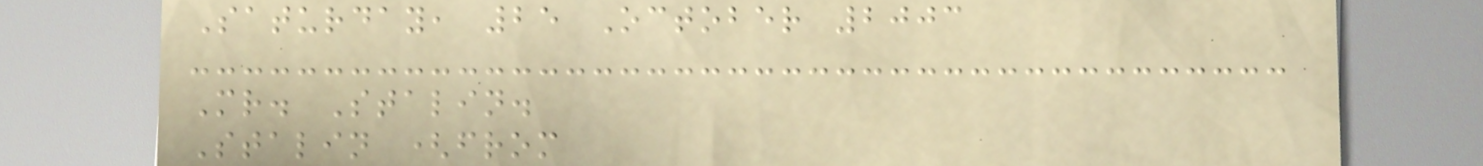Saturday, 25 October 2003
Mr. Stalin.
Stalin (from
